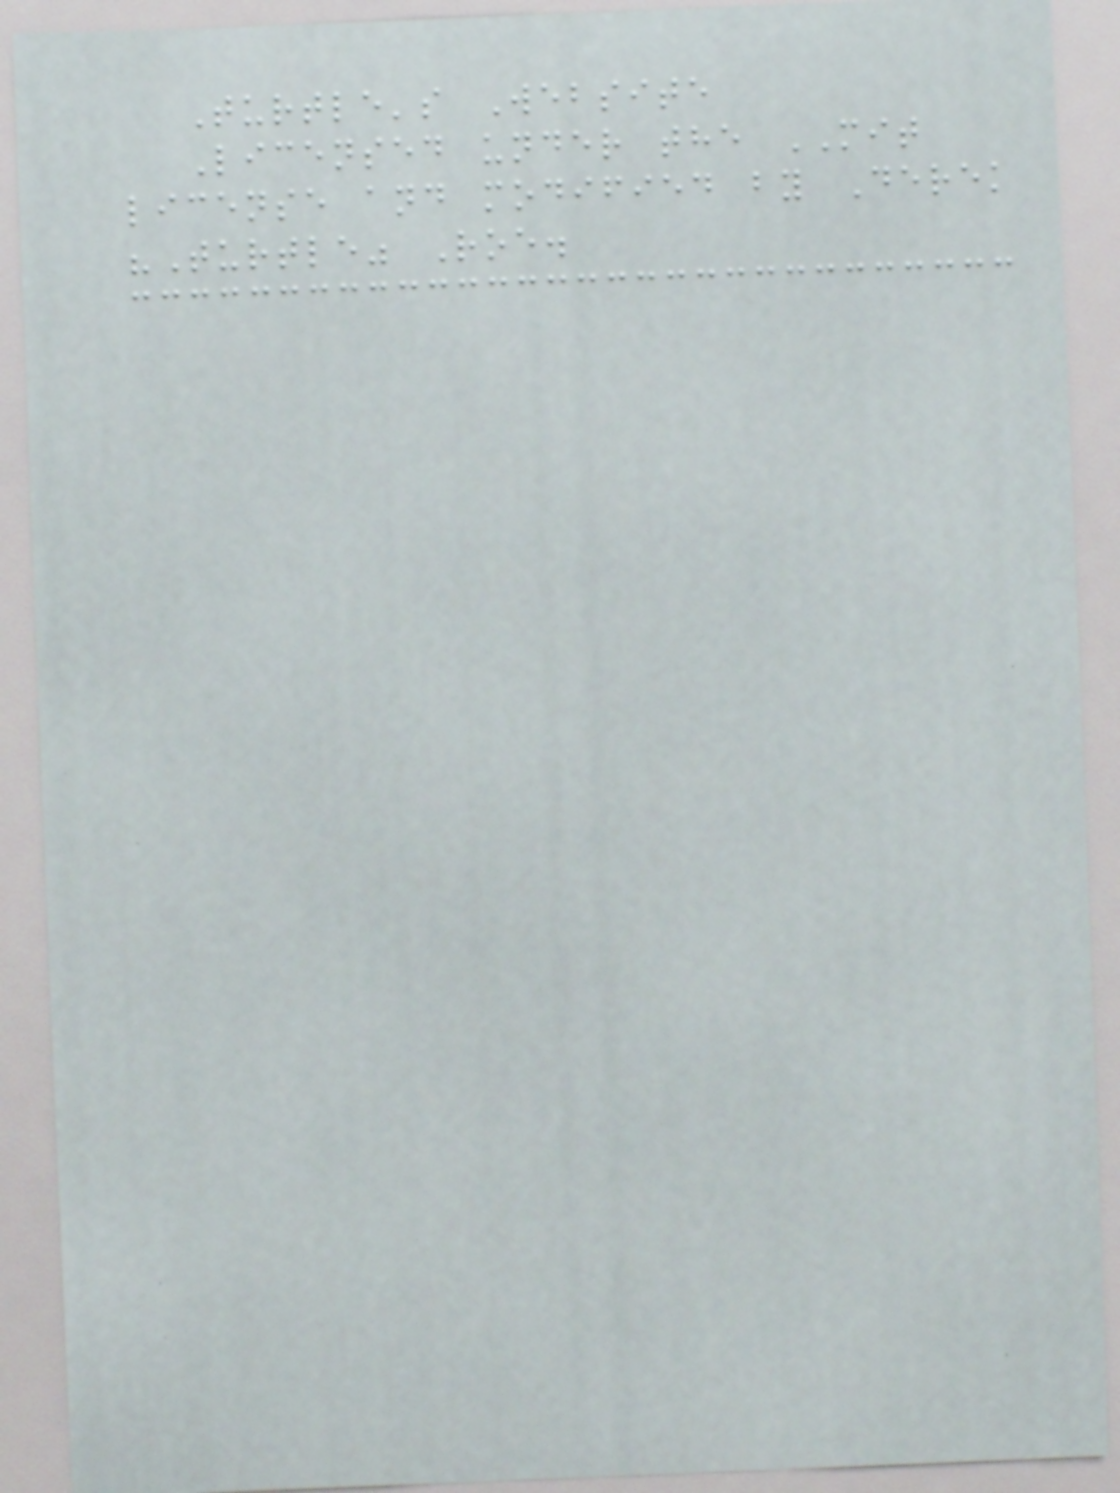Turtle's Website
Licensed under the MIT
license and modified by Derek
"Turtle" Roe.
